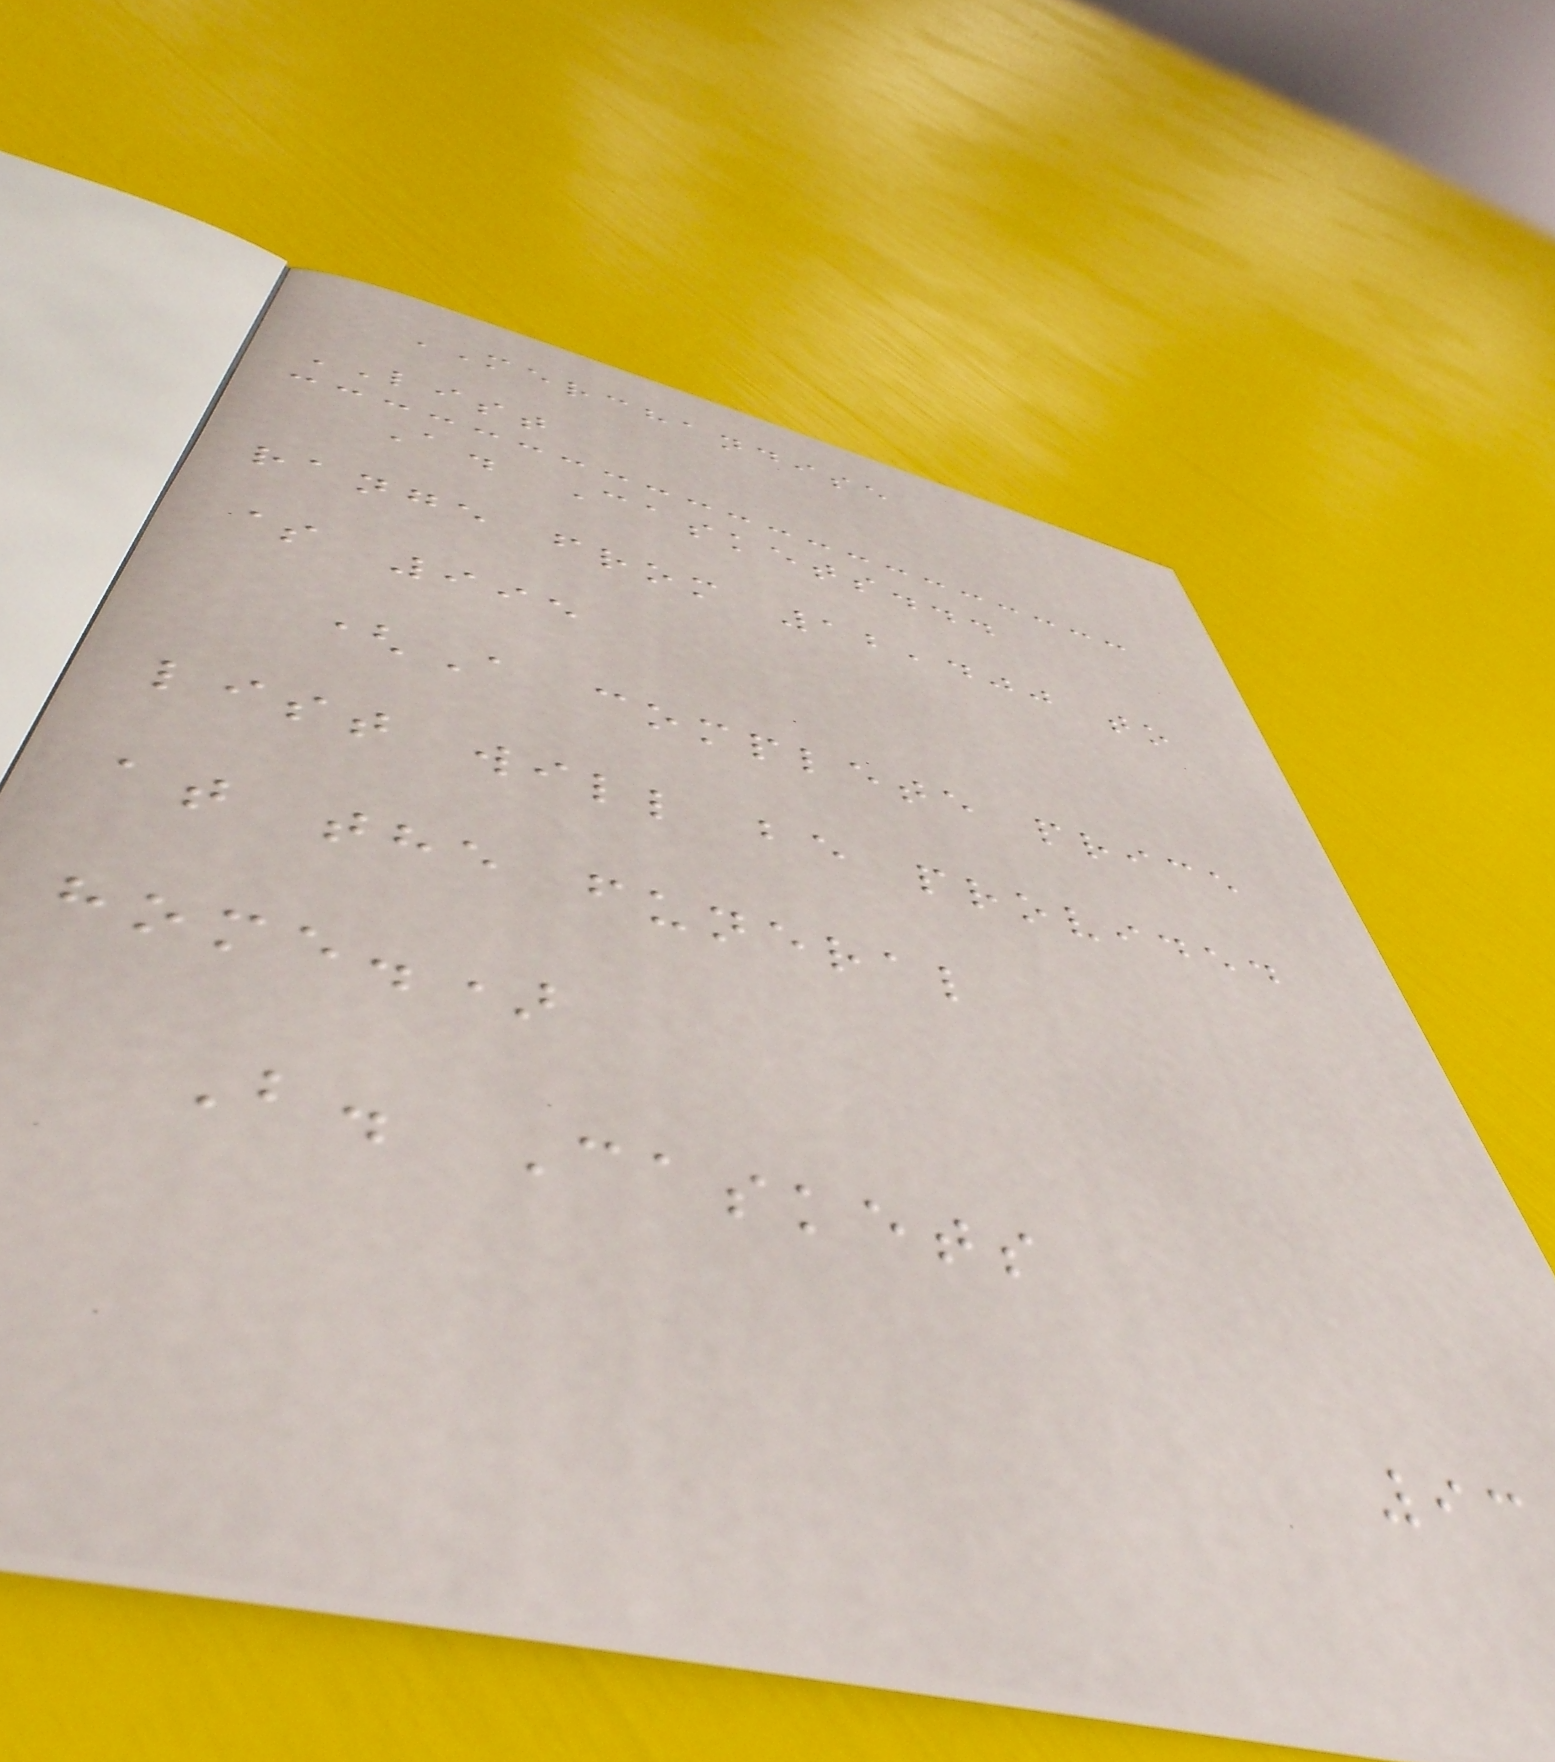MERCHANDISE
LIST
A. Caskets...
range from 12,400 to
$ 995
(A complete price
list will be provided
at the funeral
home.)
B. Caskets
93
